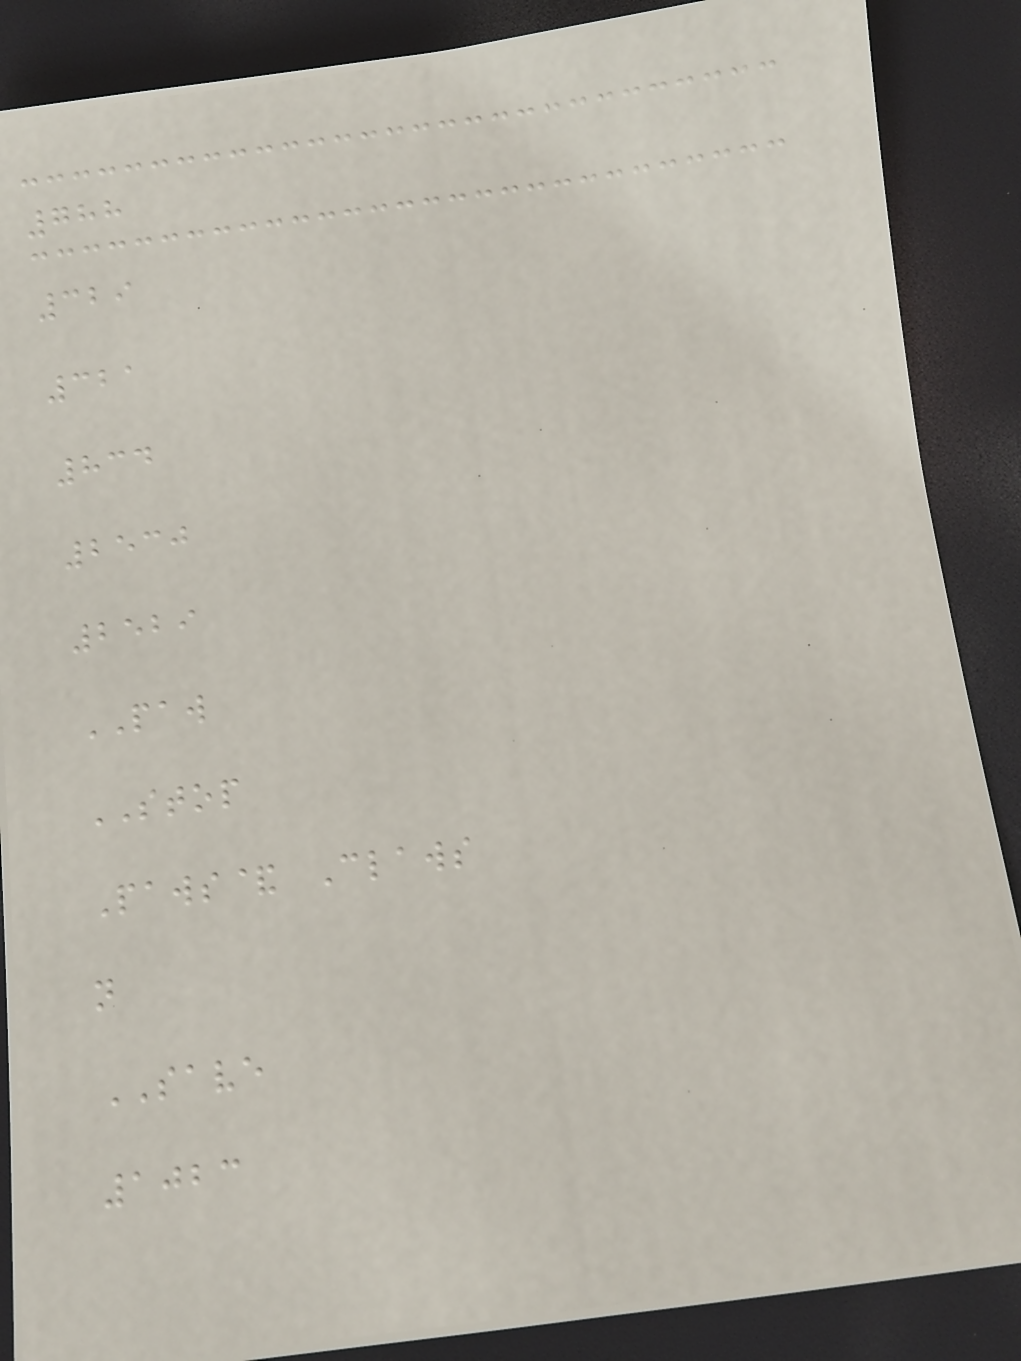788
329
321
834
2530
2529
PAW
STOP
Paws& Claws
n
SAVE
1023
